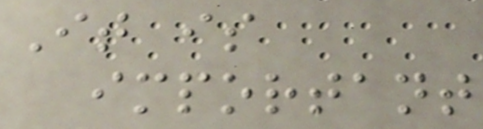It is
important
